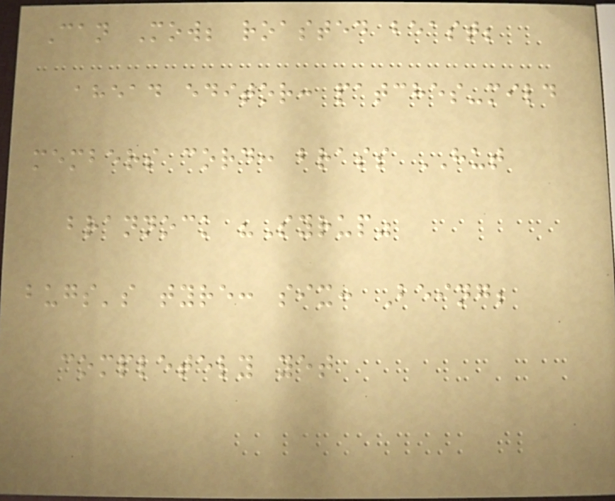Can Mow; roasted beast;
ahead editor: patches-mild
members cord: brass HUT
brannock "Syrup"
bugs's tyre: six: Being;
completely yet
